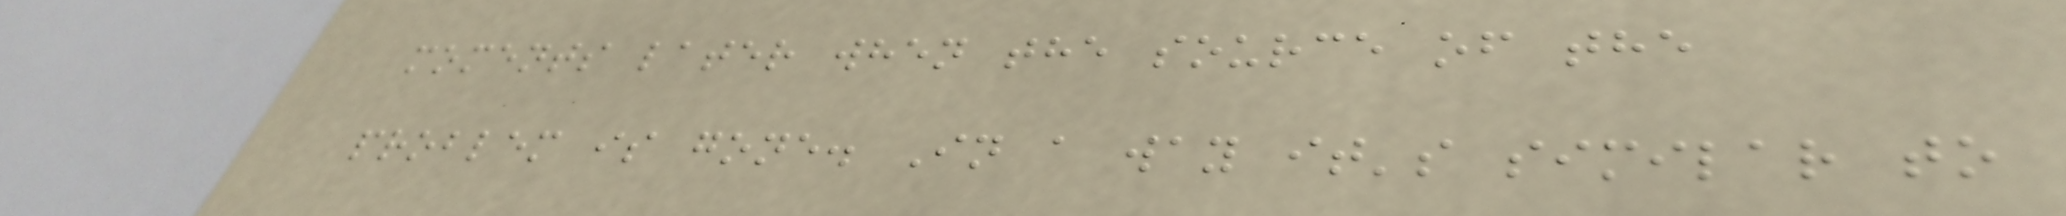moments later when the source of the
problem is gone. In a way it's similar to
